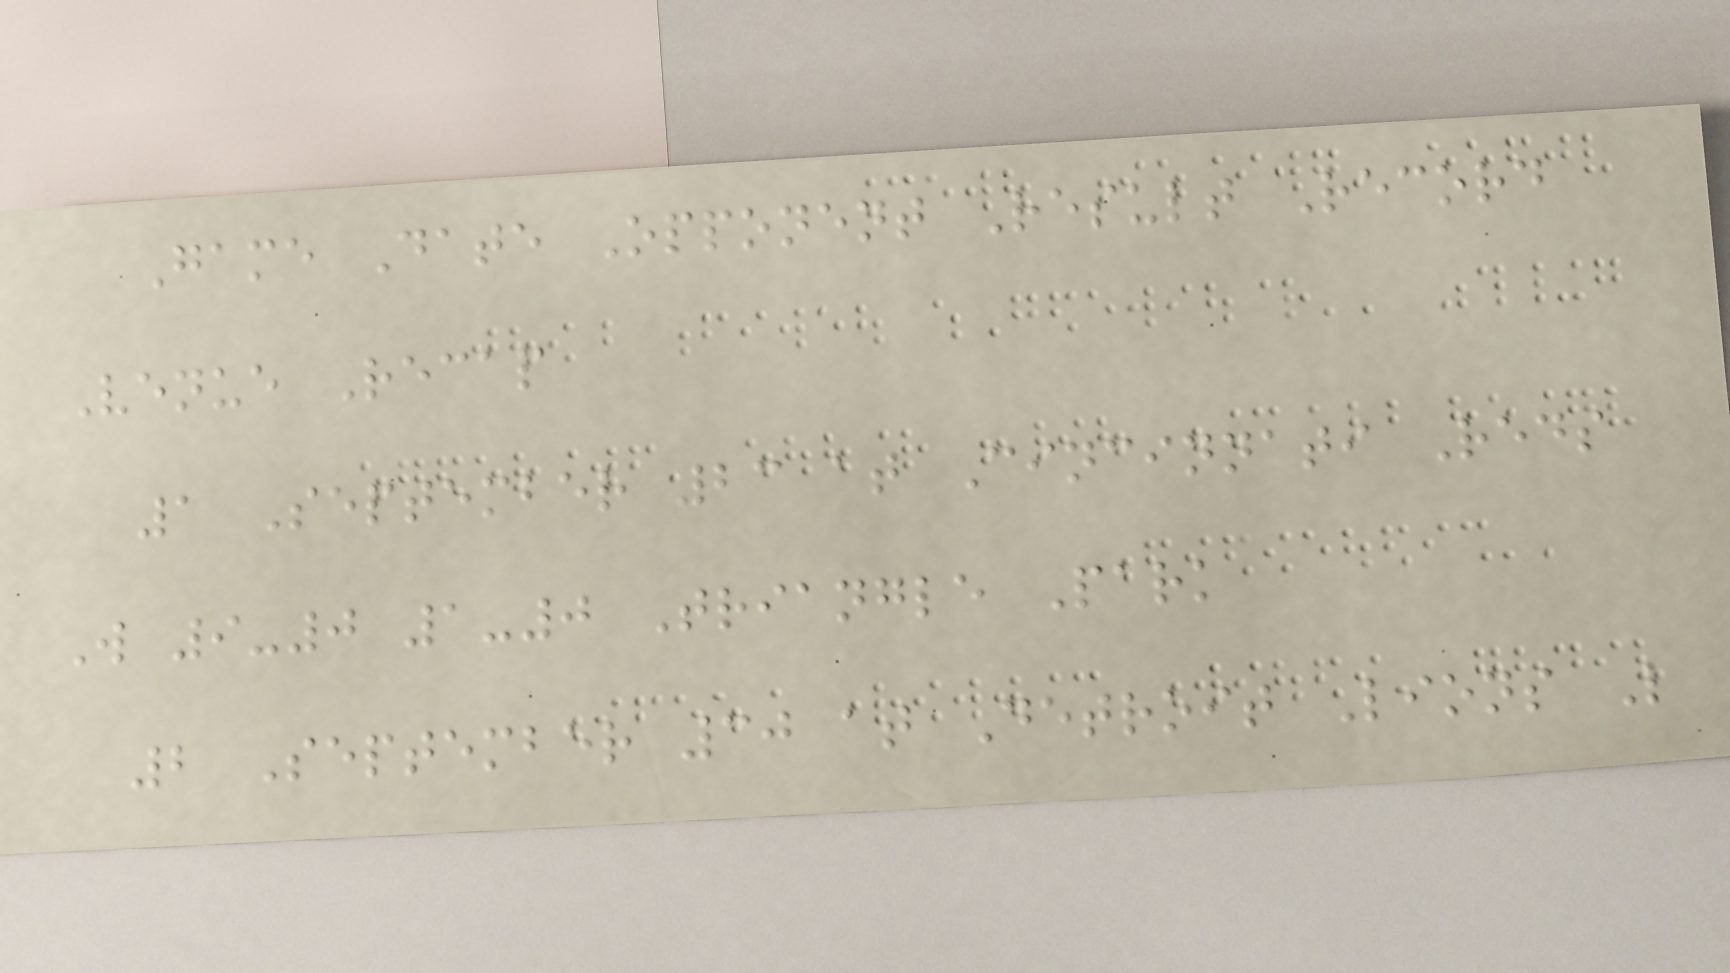Game Date Opponent Result Record
Venue Recap
1 September 23 at Cincinnati Reds
W 9-0 1-0 Triangle Park
2 September 30 at Detroit Lions L
